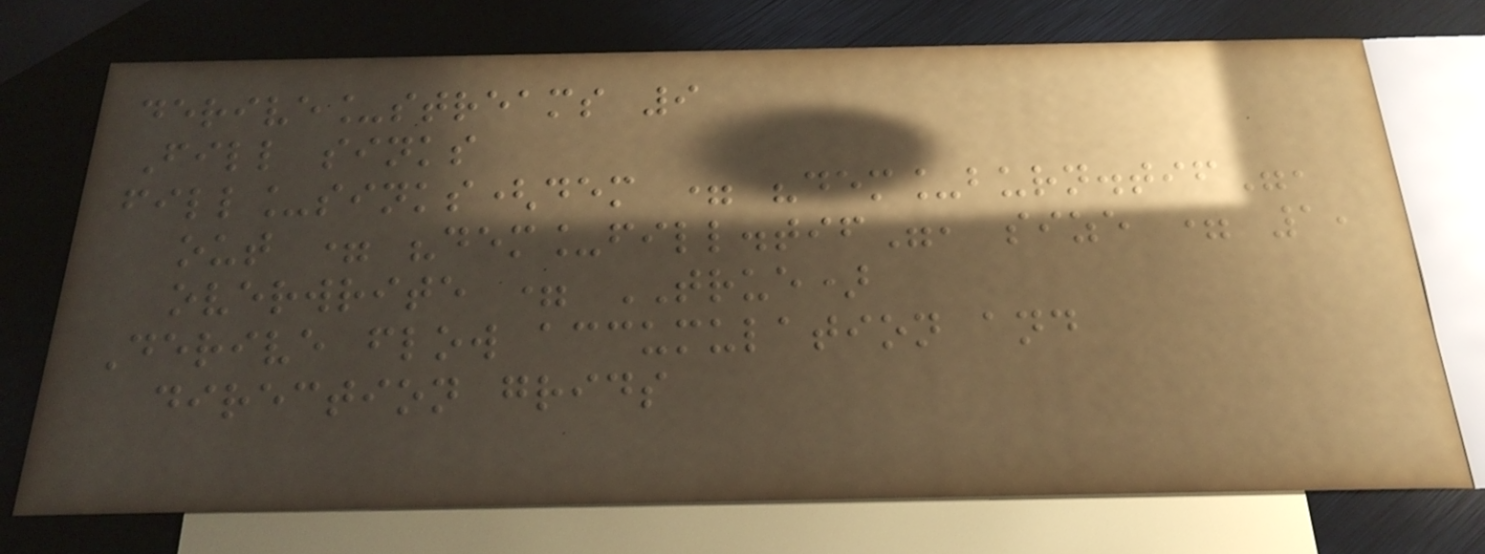derive_streams 9
Fill sinks
fill_sinks(dem = "dem_burn.tif",
out = "dem_fill.tif", size = 1,
overwrite = TRUE)
Derive flow accumulation and
direction grids
